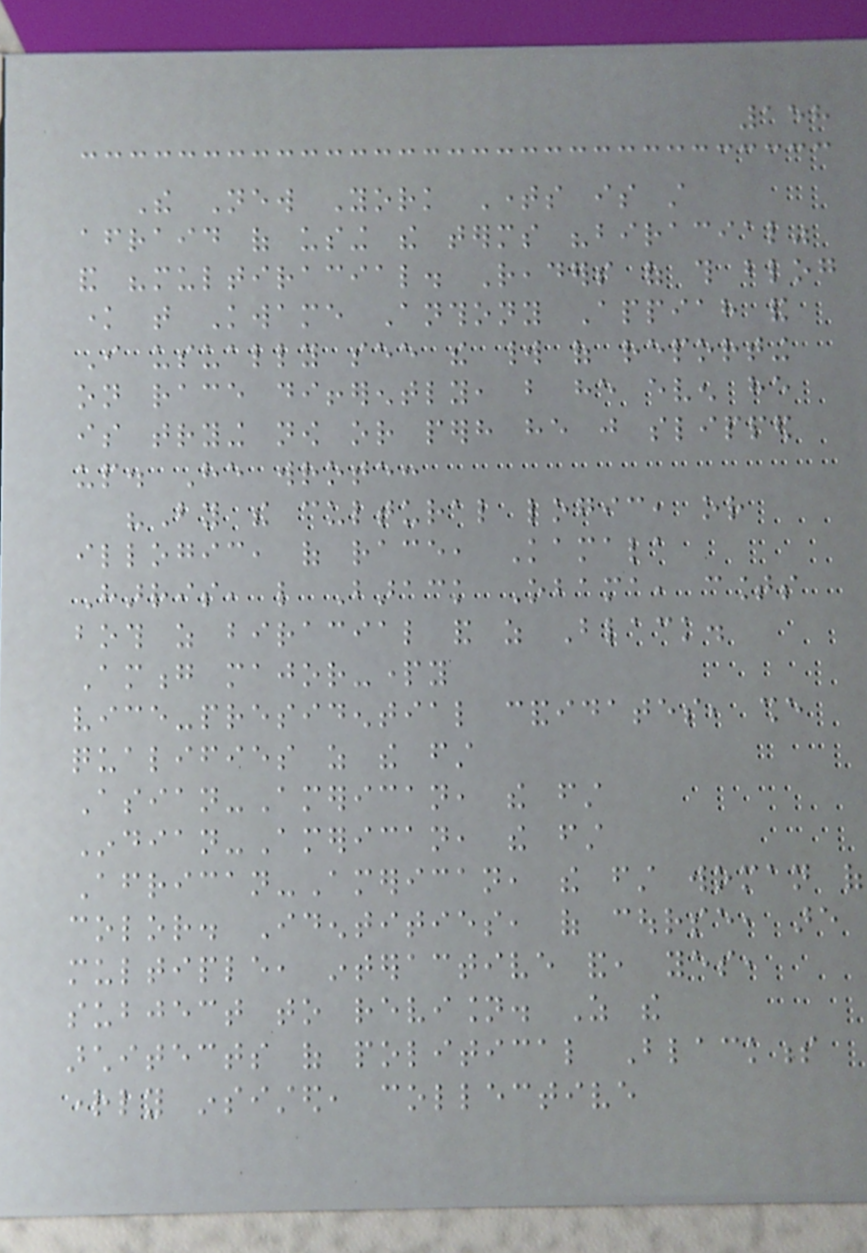158
The New York Times is still
afraid of using the terms "biracial"
and "multiracial. Readers of this blog
know that Kwame Anthony Appiah and
I usually see the world of reporting
on race differently, but he even he
is trying now or perhaps he just slipped
up. He wrote:
"By the cultural logic, or
illogic, of race, Kamala
Harris, like Barack Obama, counts
both as biracial and as Black.
Among major-party
vice-presidential candidates, she
qualifies as the first
Asian-American, the first
Indian-American, the first
African-American, the first woman of
color. Identities, of course, are
multiple, interactive and, yes,
subject to revision. As the
architects of political Blackness
rightly insisted, collective
